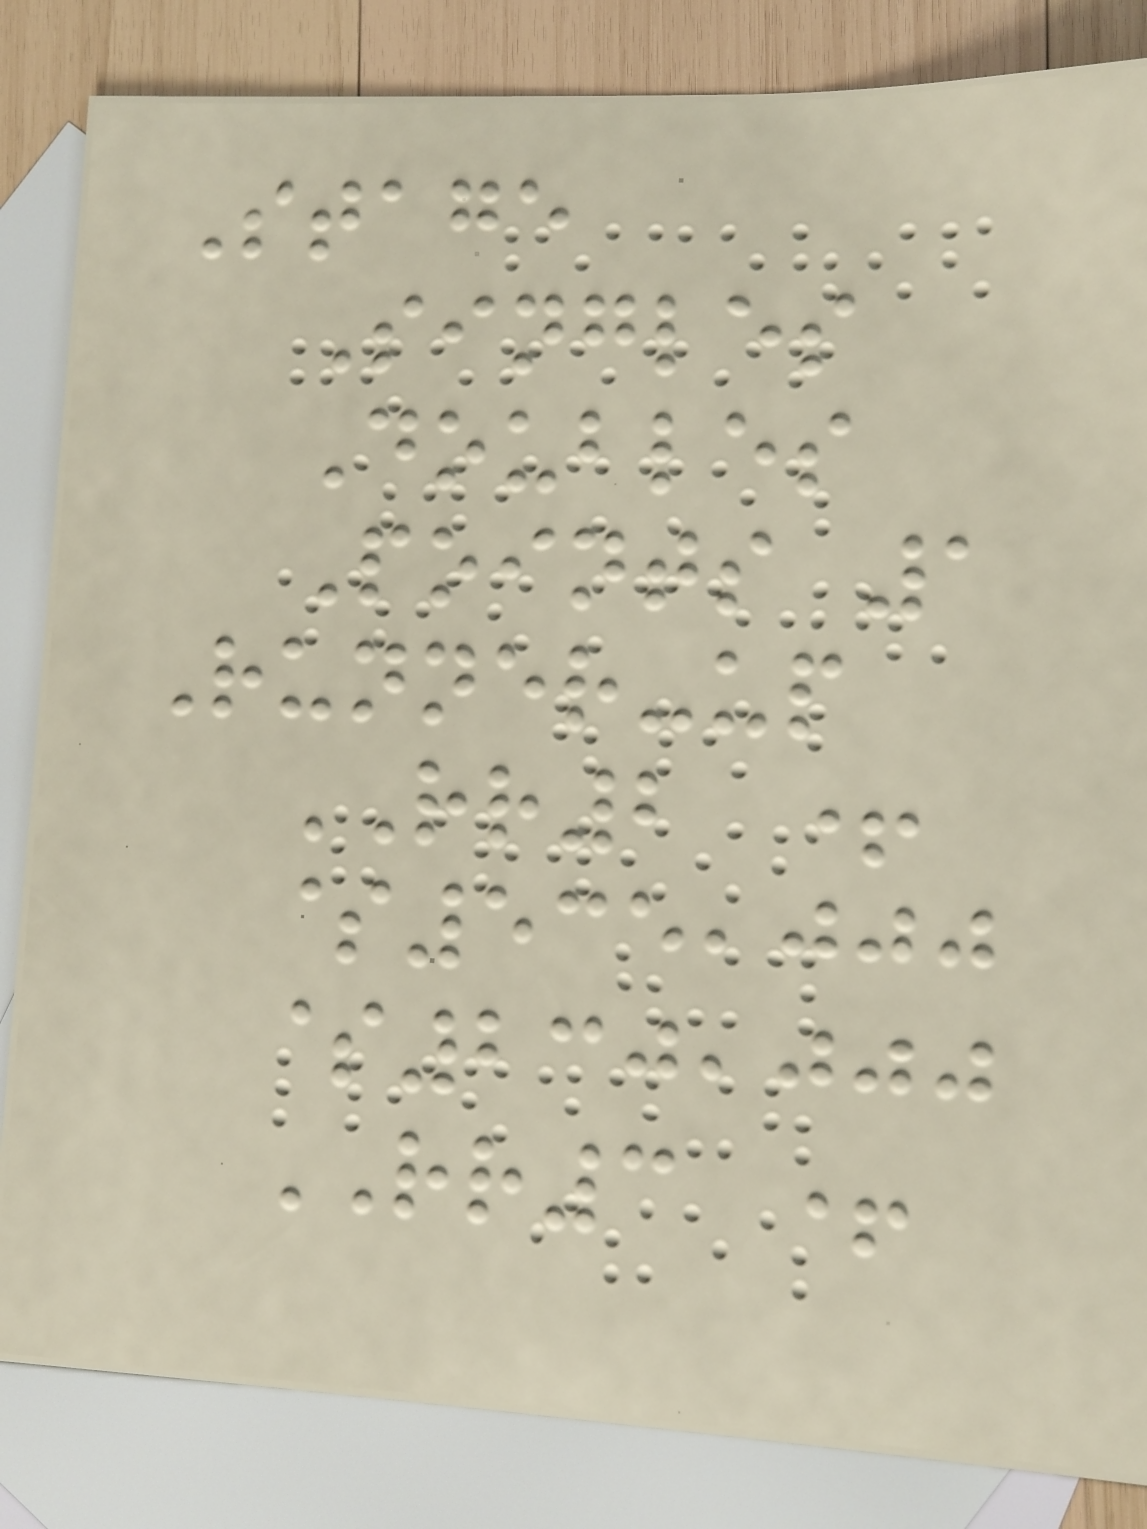Stage
Singles
Doubles
Points 1
Runner-up
RR2 +
$535,000
$230,000
RR3 +
